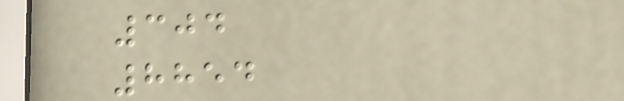304
8854
